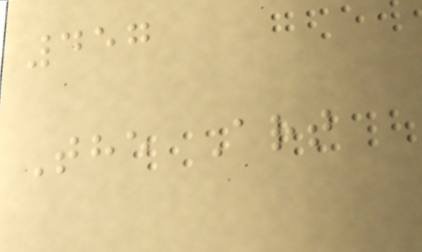457
The Art
